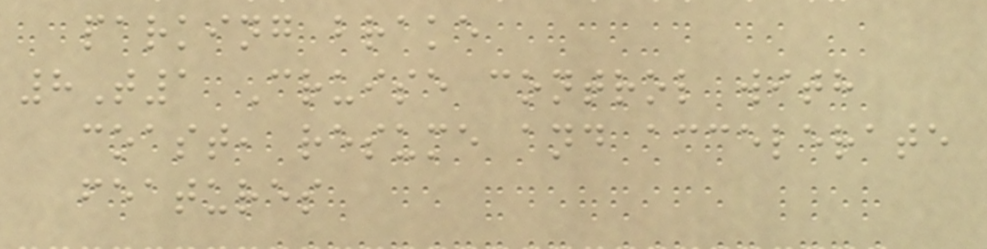parking brake
8T1 Cruise control with
coast, resume and accelerate
features
